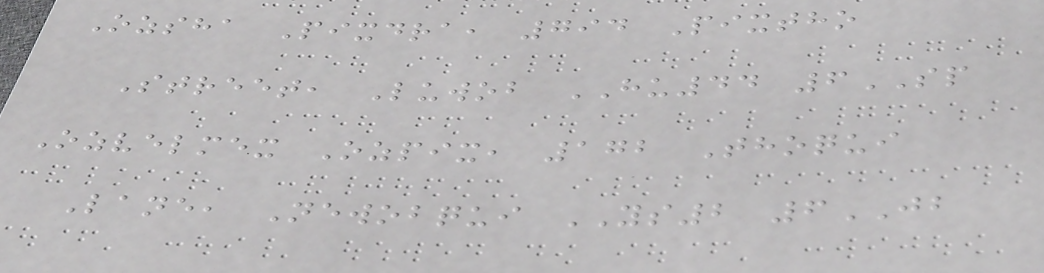Ozsha Pixdra, 794 Pixtho
Street, Luwob HU44 6SP
Ozvelmex Ozpix, 172 Thoqui
Lane, Newobqui YS2 6JB
